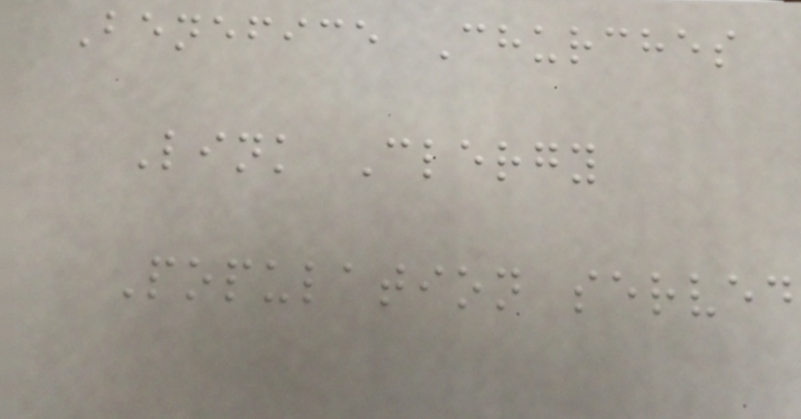Benefice Churches
Link Clergy
Population served
